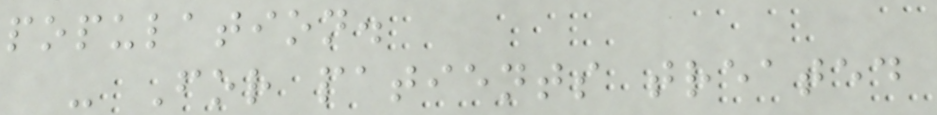population.
- For patients treated
